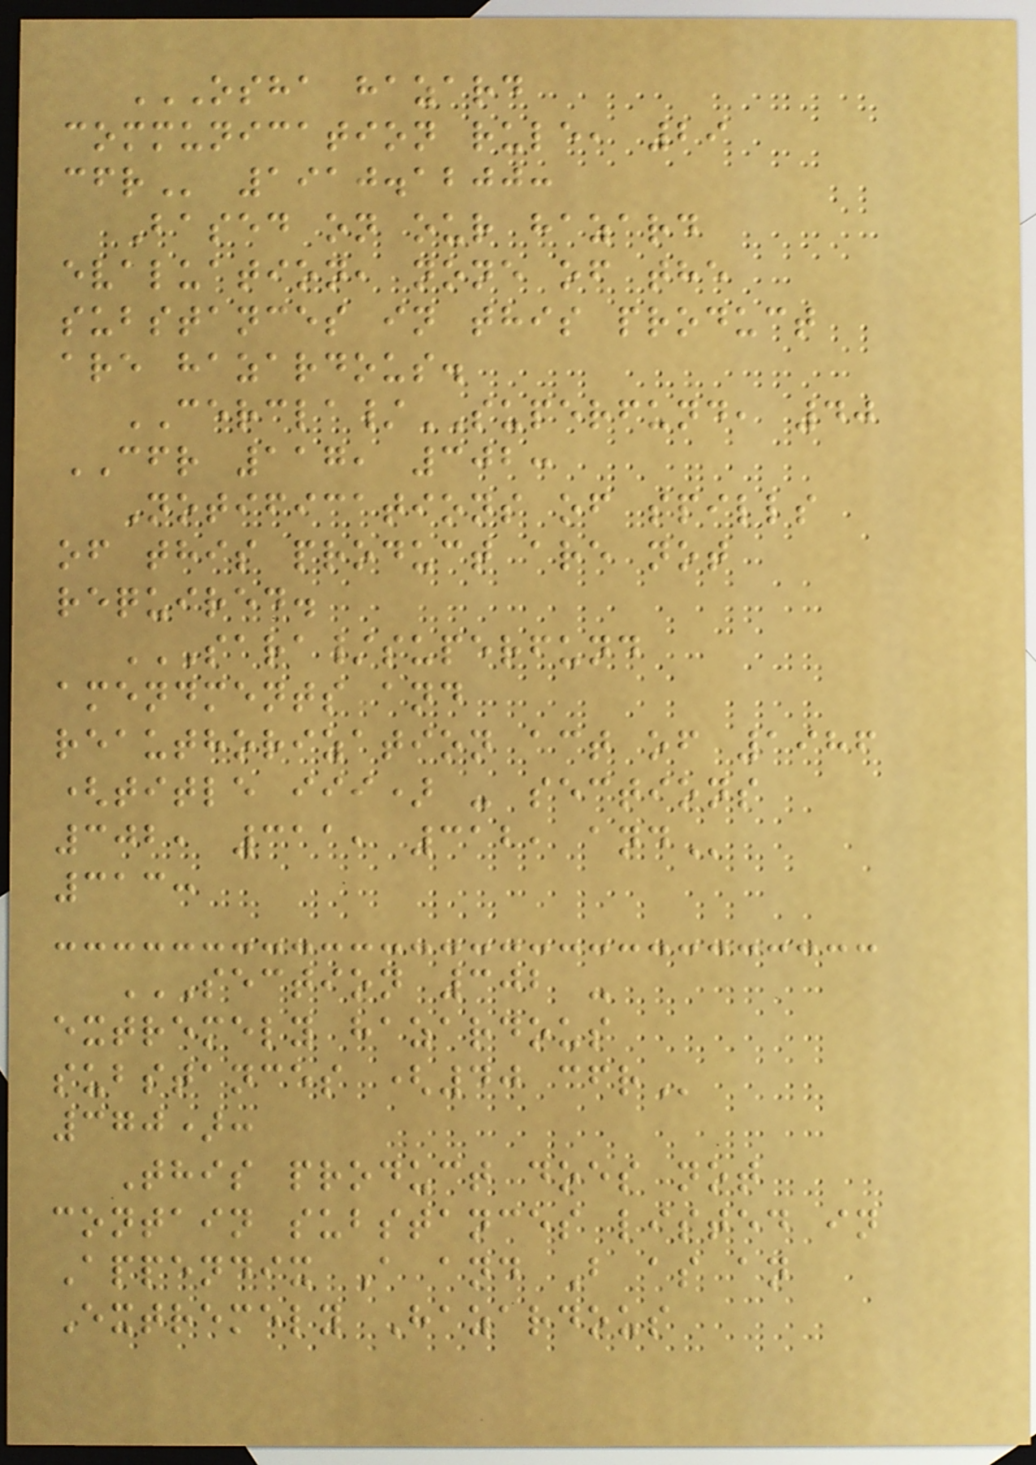OSHA HAZARD
COMMUNICATION RULE, 29
CFR 1910.1200:
Based on our hazard
evaluation, none of the
substances in this product
are hazardous.
CERCLA/SUPERFUND, 40
CFR 117, 302:
Notifications of spills
of this product are not
required.
SARA/SUPERFUND
AMENDMENTS AND
REAUTHORIZATION ACT OF 1986
(TITLE III) - SECTIONS
302, 311, 312, AND
313:
SECTION 302 -
EXTREMELY HAZARDOUS
SUBSTANCES (40 CFR
370):
This product does not
contain substances listed in
Appendix A and B as an
Extremely Hazardous
